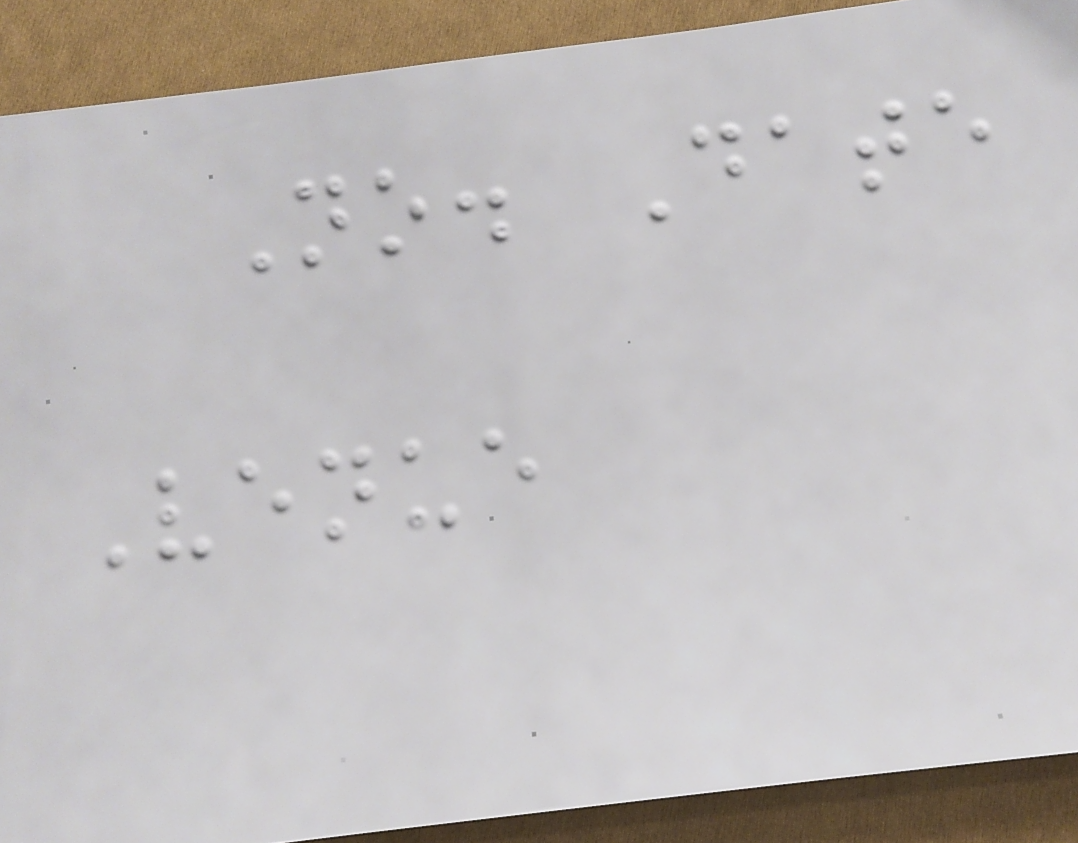No. Date
Venue
